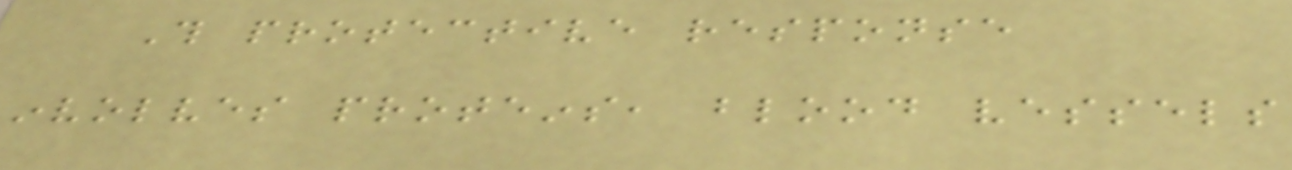This protective response
involves proteins, blood vessels
